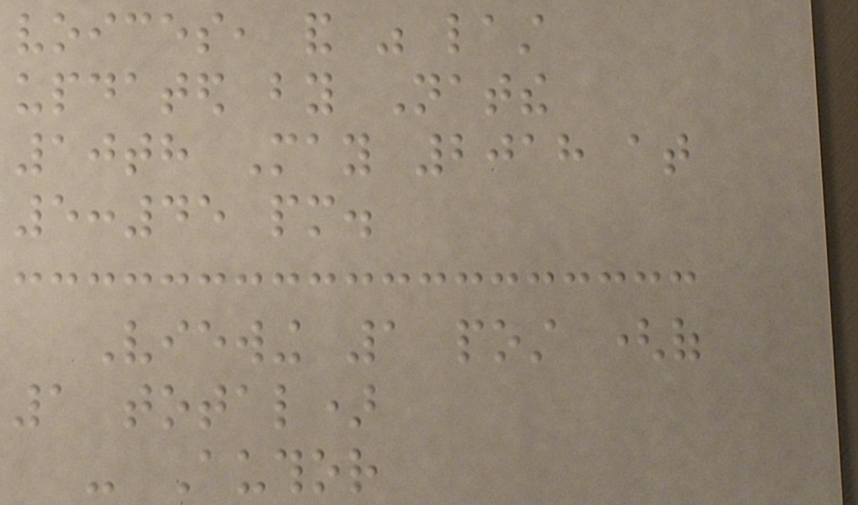voices, and was last
updated by Natthe
10th May 2018 at
5:45 pm.
Viewing 1 post (of
1 total)
- Author
